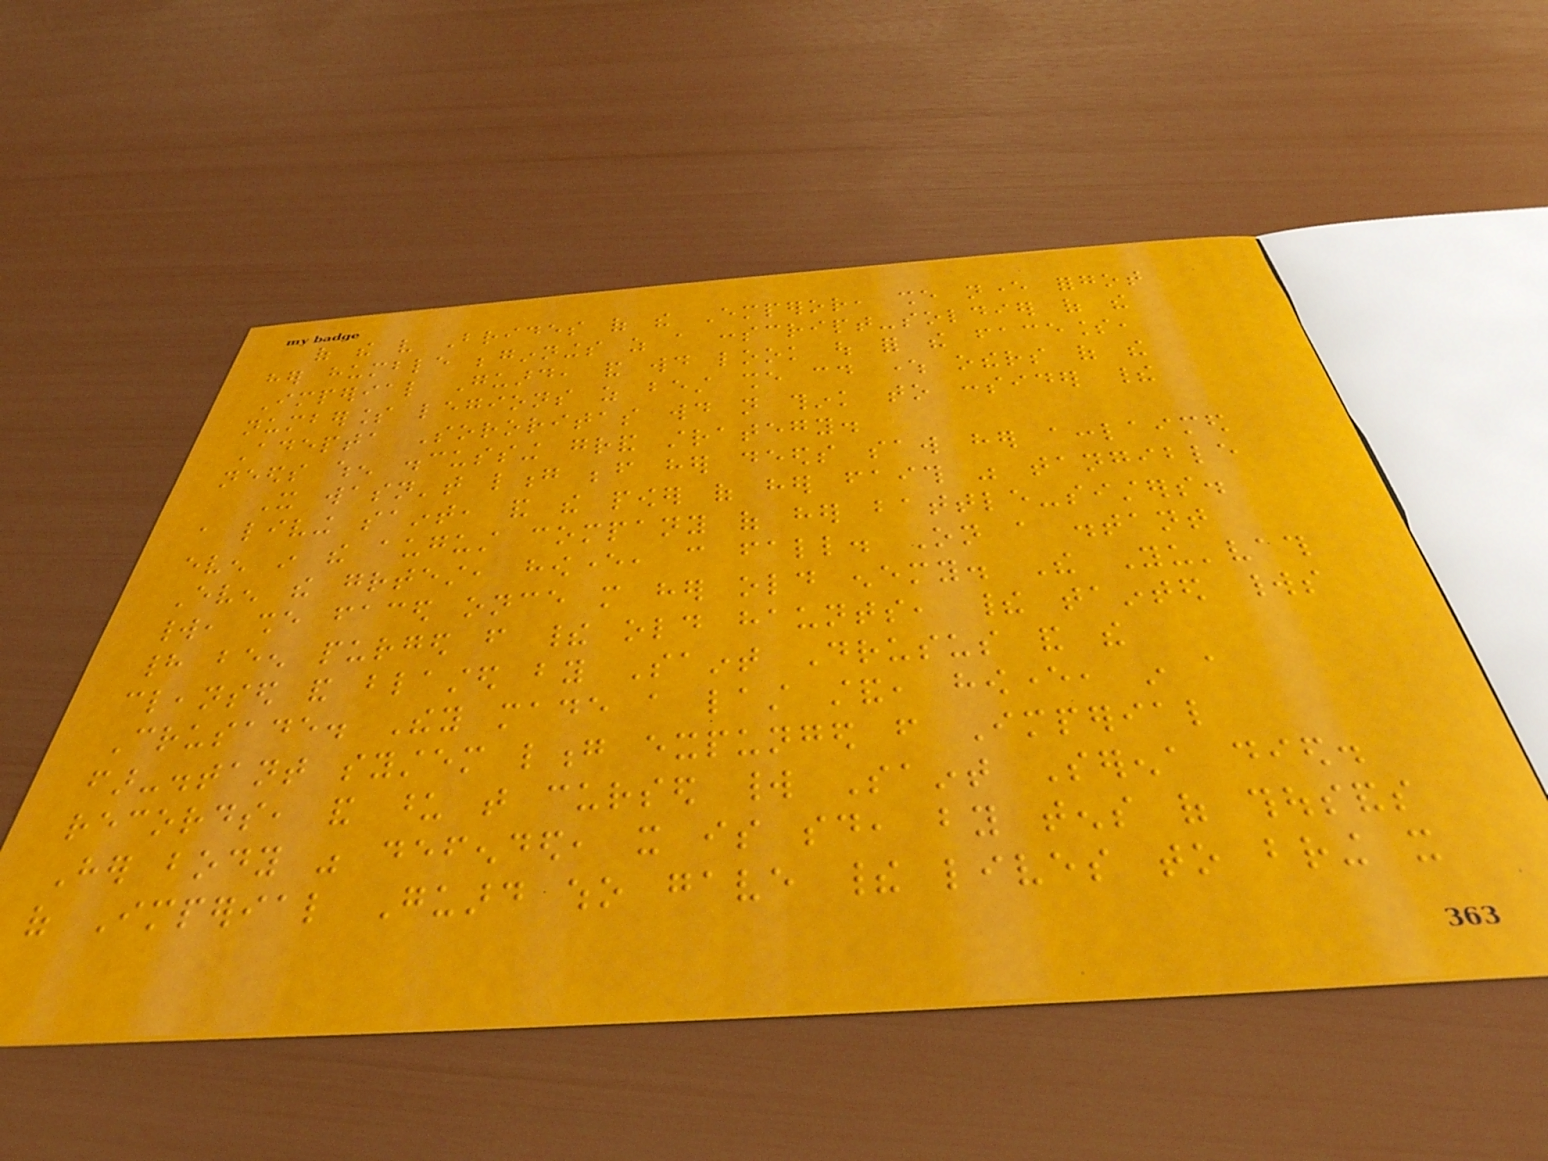of the very Brides of the Emperor, she never forgot
her humble beginnings as a conscript-soldier of the
Imperial Guard, and would look out for the faceless,
numberless legions as best she could where others of the
Adepta Sororitas would not think to consider their
needs when discussing grand strategy.
It wasn't long before her deeds saw her acclaimed
a living saint, and the power of her faith was tangible
even in the august company of her battle-sisters.
Even the greatest, however, can fall. On a distant
world, she faced once more her old enemy. The Yu'vath
had been purged from their old haunts, their tainted worlds
cleansed and blasted by Saint Drusus and the
Crusade. They made a last stand, however, in a
far-distant system long expunged from Imperial
records, and upon that cursed world Saint Serena died.
Her body was defended, it is said, by tens of thousands
of Imperial Guard who gave their lives to bring it
